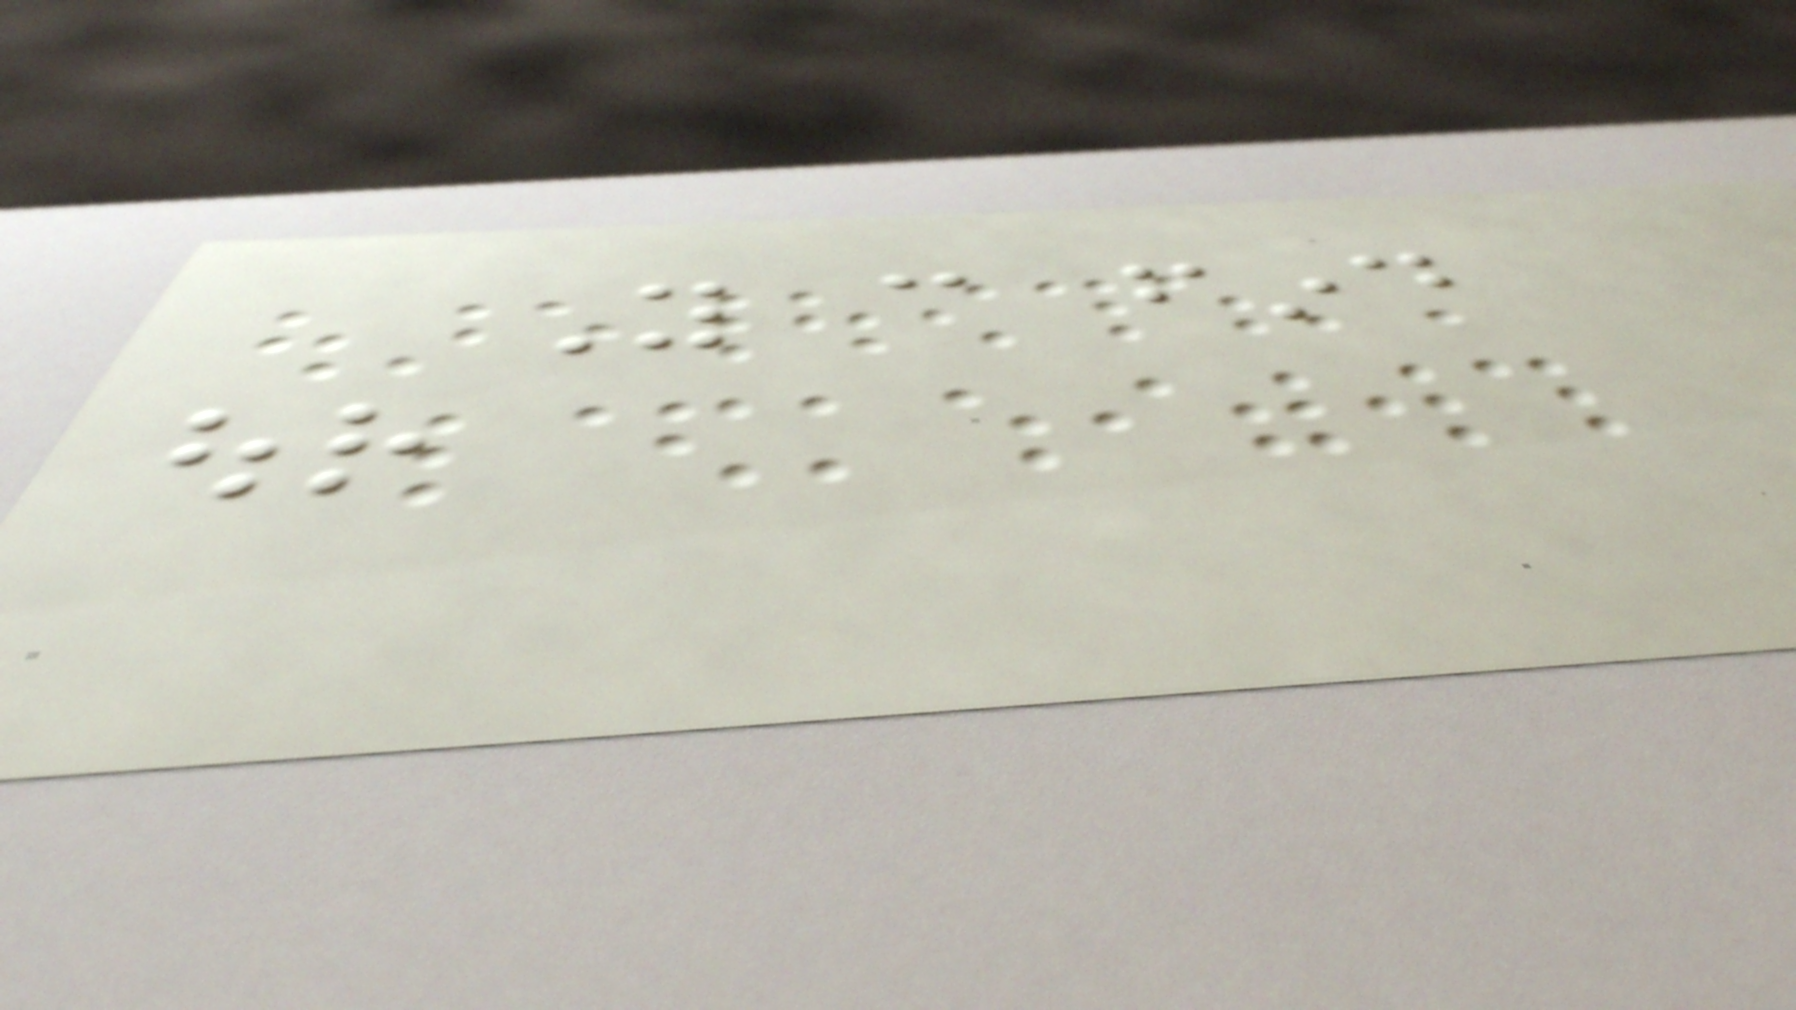You can find
our
